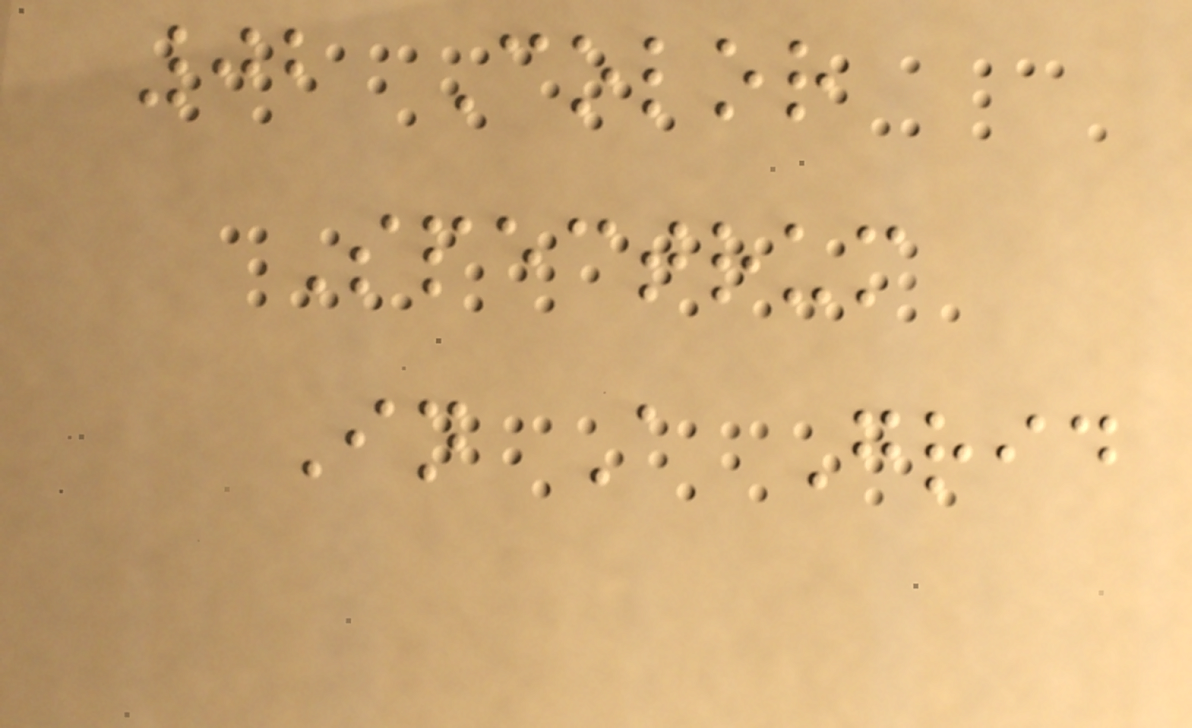02 Color
Spectrum
In A Grid
